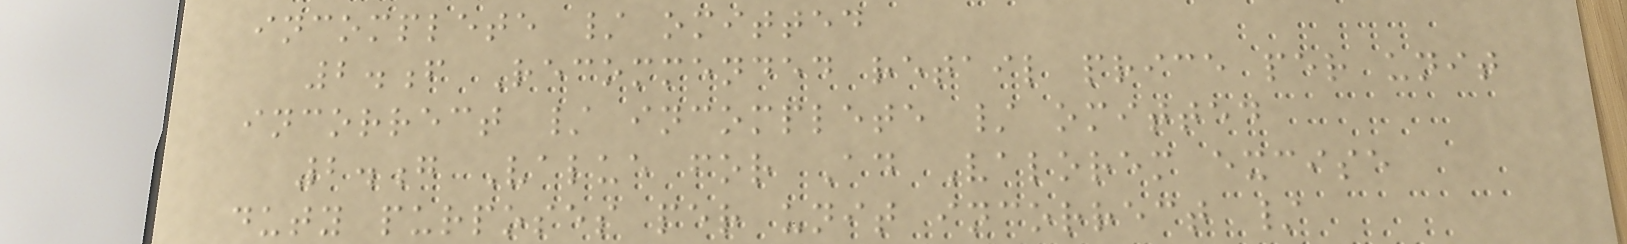incomplete / omitted
2.f Recommended retail price per unit
incorrect / incomplete / omitted
2.g Value for Ad Valorem excise
duty purposes per unit incorrect /
